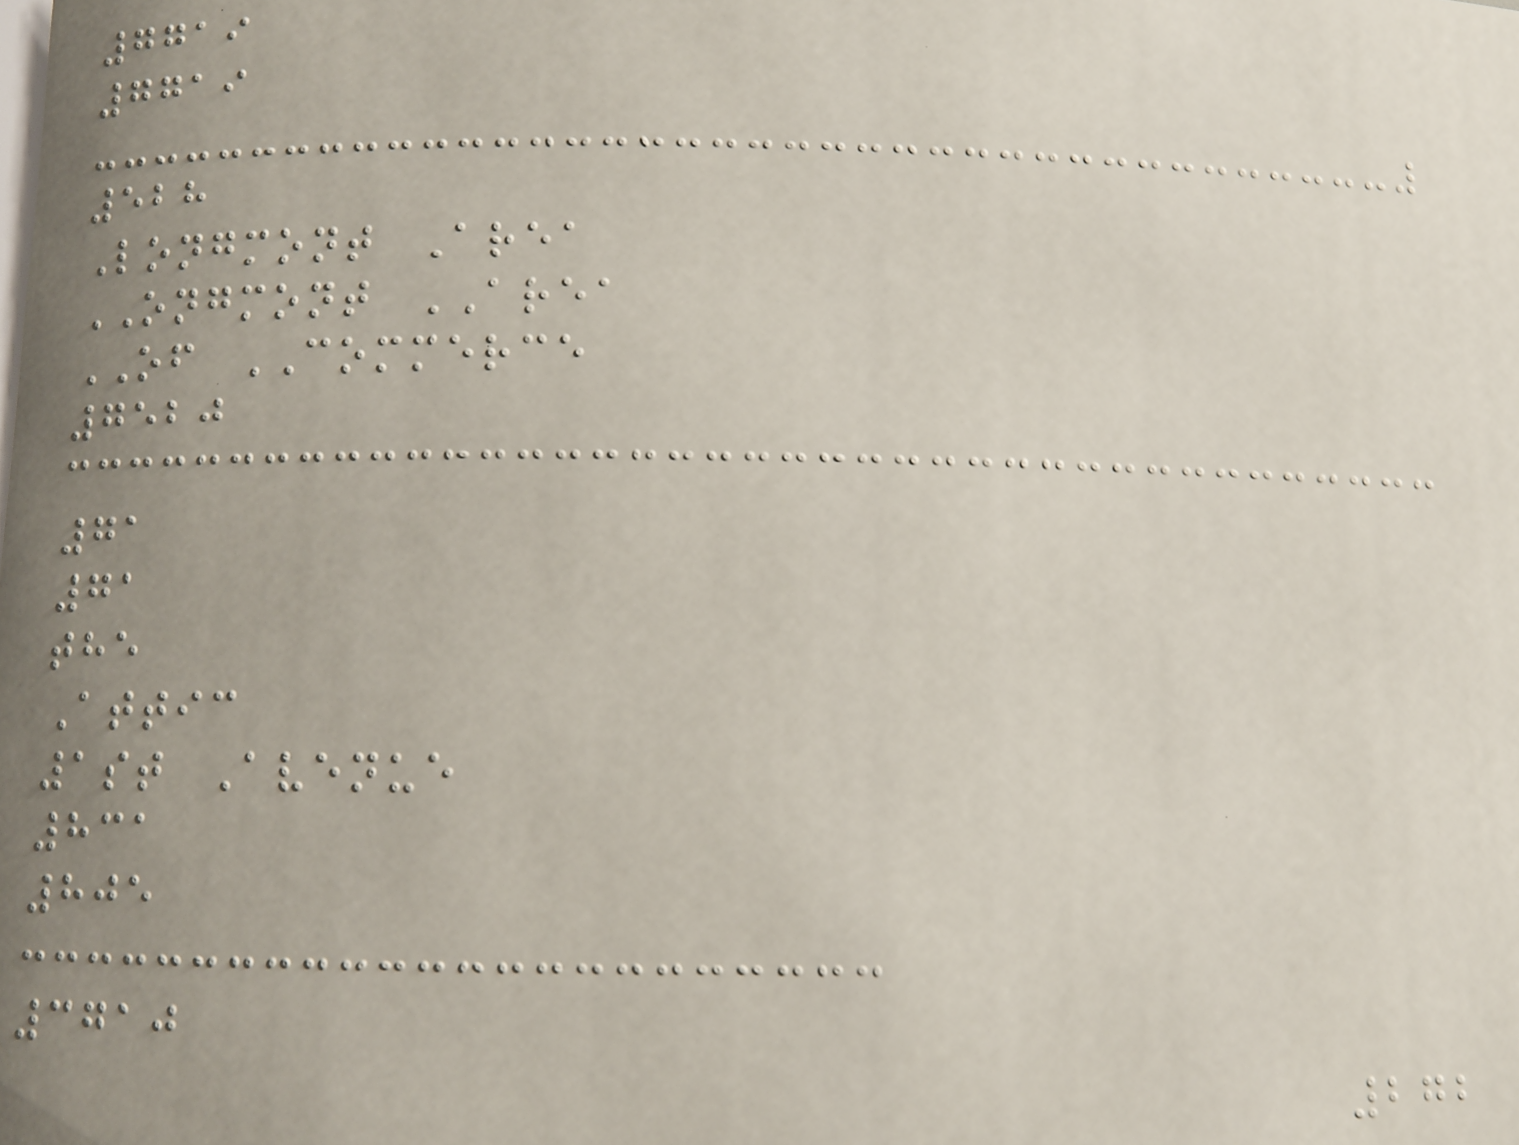7719
7719
528
Longmont Area
ONGMONT AREA
OF COMMERCE
7520
71
71
the
Attic
1st Avenue
831
805
3710
272
